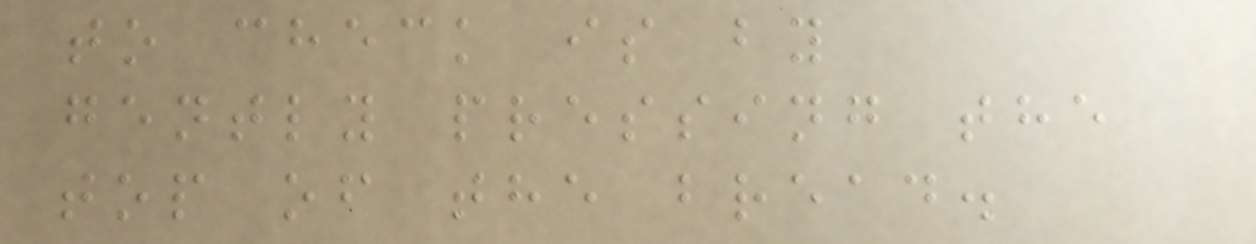to check is by
gently pressing the
top of the bread.
